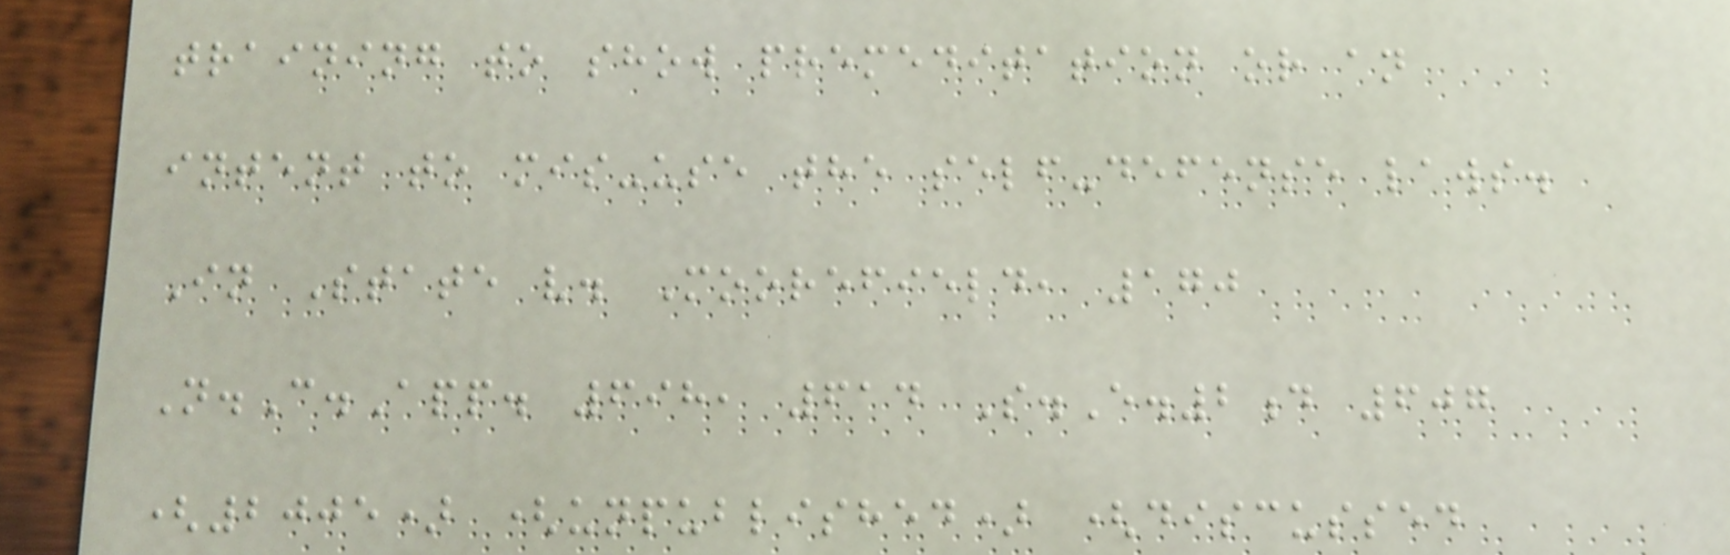training to show premeditation or an
intent to mis-use the self-defense laws.
In State v. Moorefield, 170
N.C.App. 698, 614 S.E.2d 607
(2005) (unpublished) (discussed
